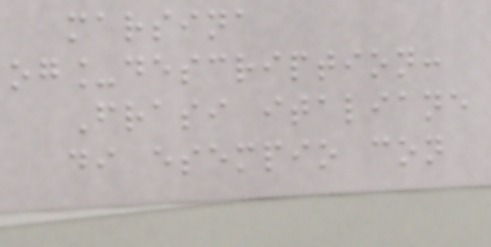marsina
og_description:
Frasi italiane
di esempio con
